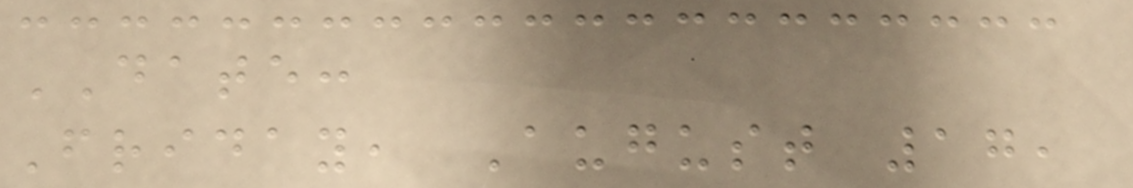DATE:
Friday, August 17,
